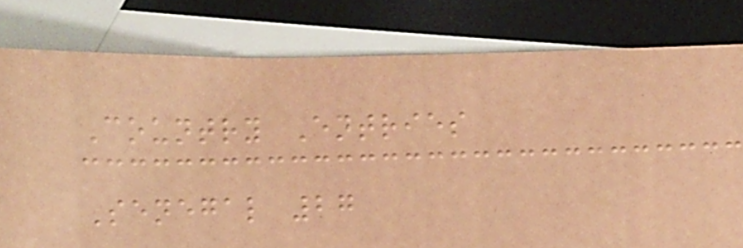Country Entries
Senegal 27
